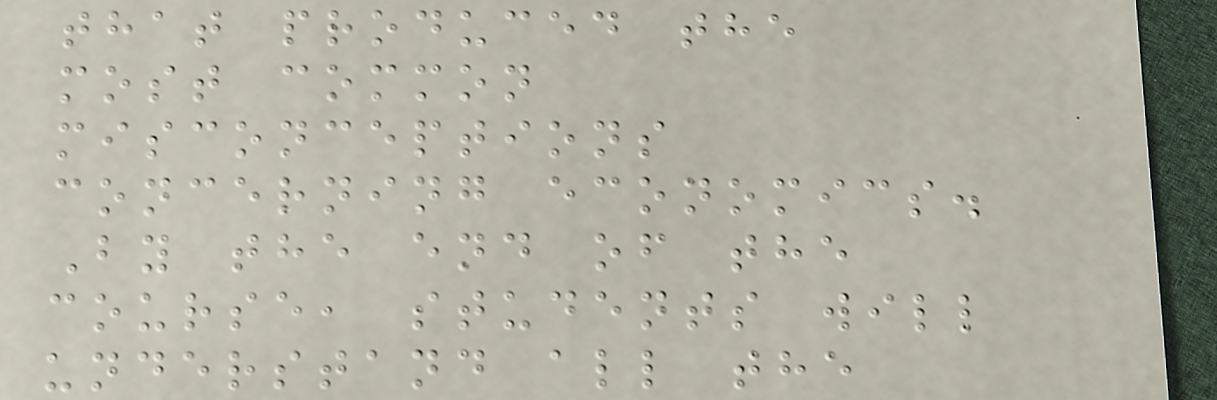that produced the
most common
misconceptions
concerning economics.
By the end of the
course, students will
understand all the
